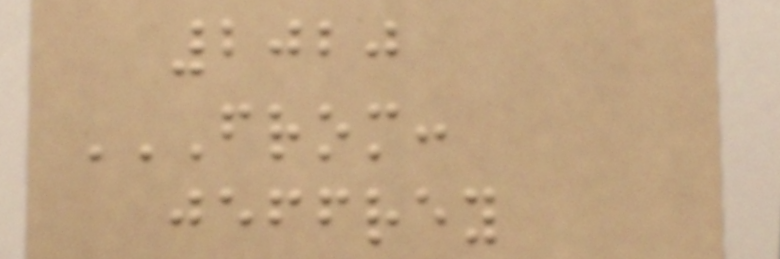2020
FROM:
JEFFREY
